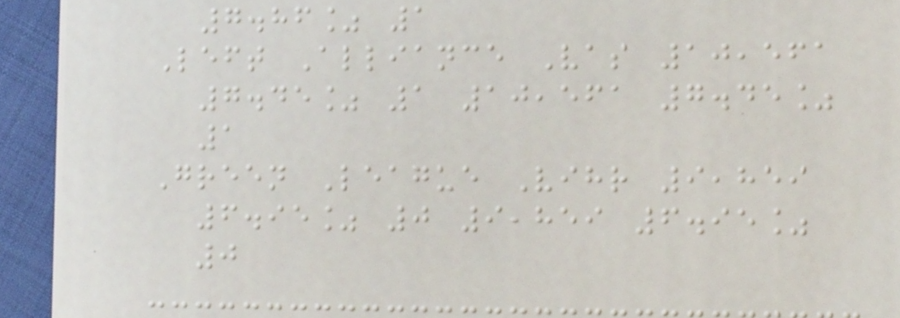7.86% 1
Left Alliance Vas 10,561
7.45% 1 10,561 7.45%
1
Green League Vihr 9,859
6.95% 0 9,859 6.95%
0
